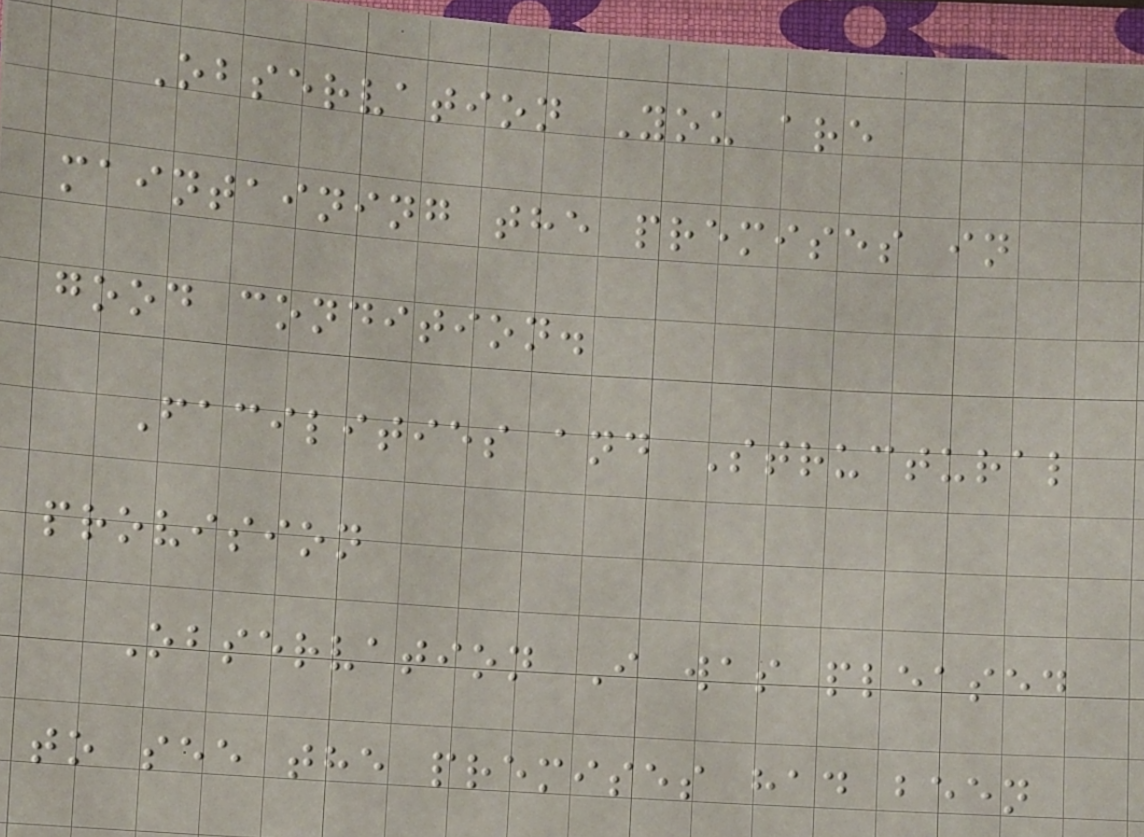Observation You are
maintaining the premises in
good condition.
Facilities and Structural
provision
Observation I was pleased
to see the premises had been
